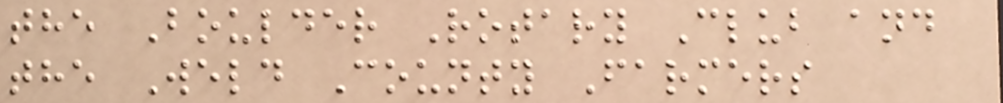the Boulder Rotary Club and
the Weld County Farmers
